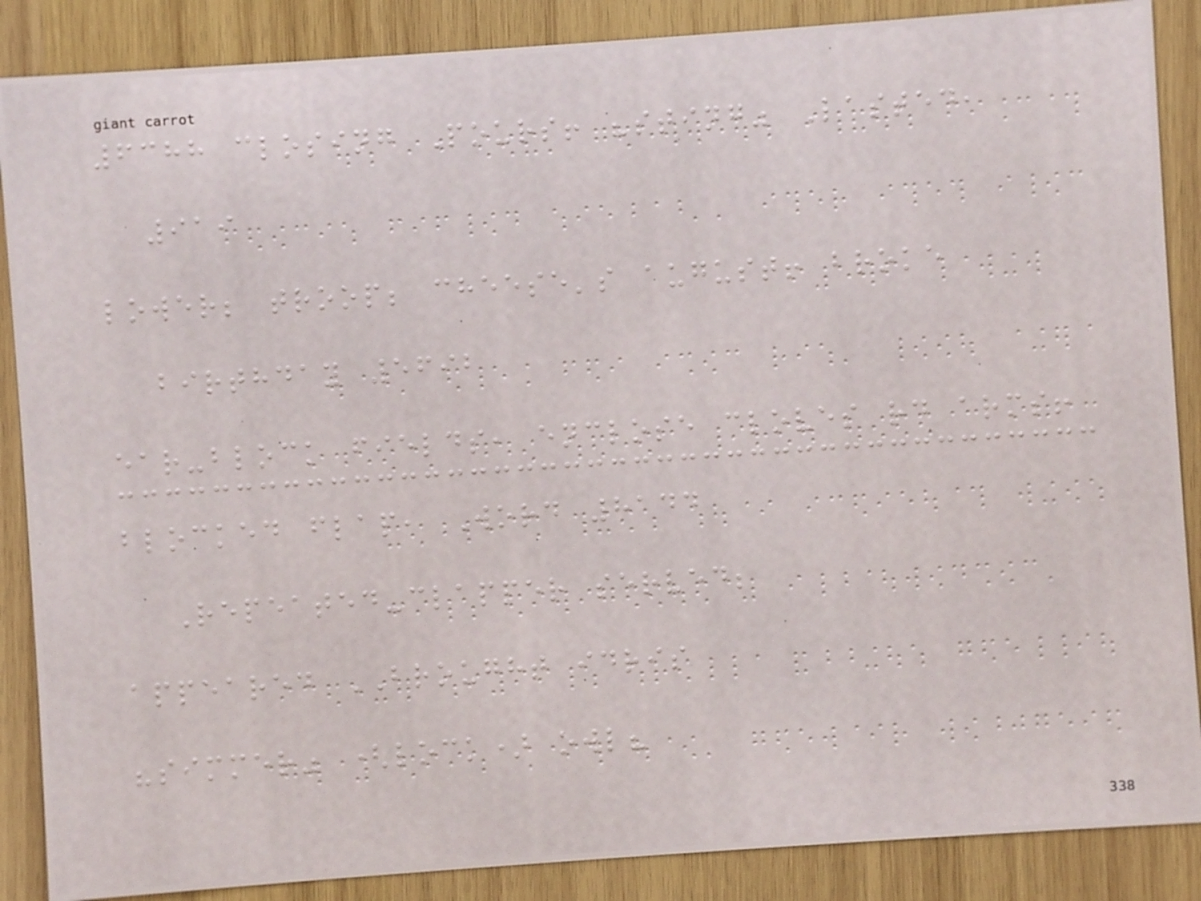6388 closing Pours! "sting" Lasted,
919
lower; troop; cheese's august! broke
birthday 5692
ear-block fields, enclose cloves rd arms!
blocked flap, Word 8144
Repeated-clapper served;
appeared BROUGHT idris
"simmer" (lock) owl?
